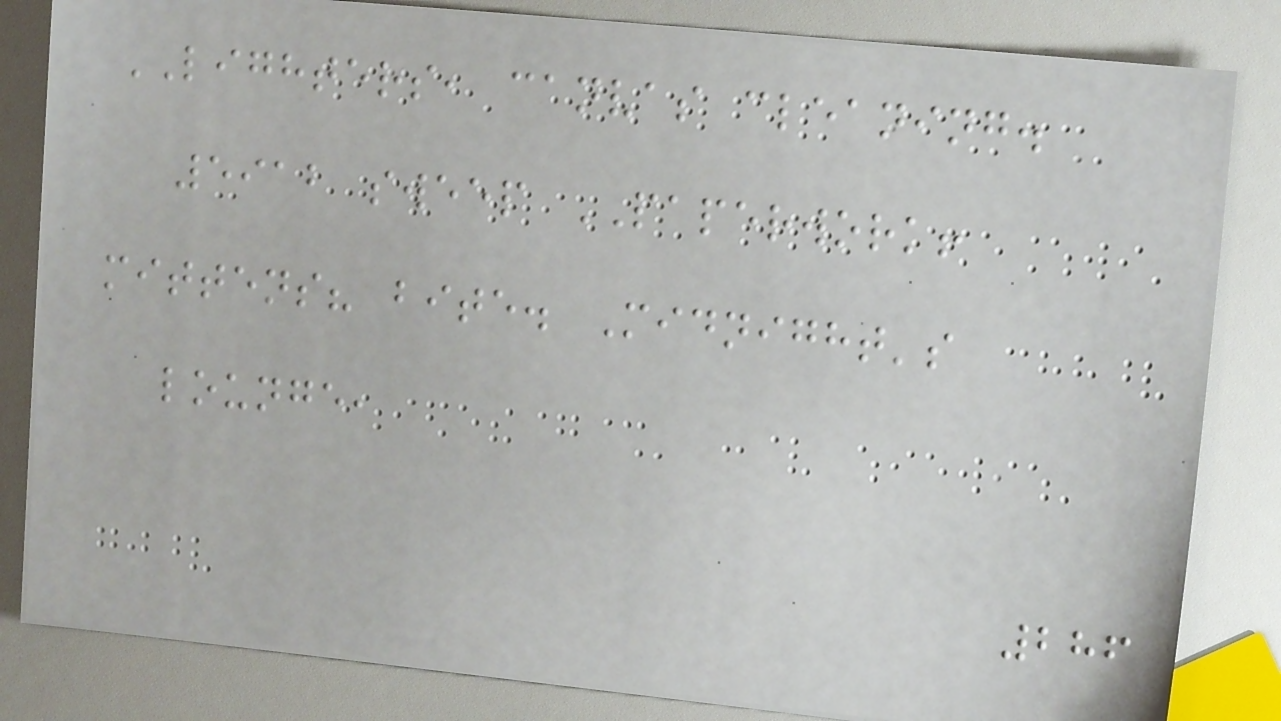LIGHTERS, canvas cleaning.
5912 sweep PAPERWORK!
mittens? bite. Midnight's
lounge,
286
